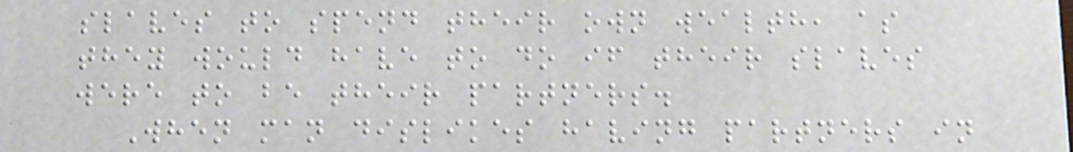slaves to spend their own wealth, as
they would have to do if their slaves
were to be their partners.
When man dislikes having partners in
